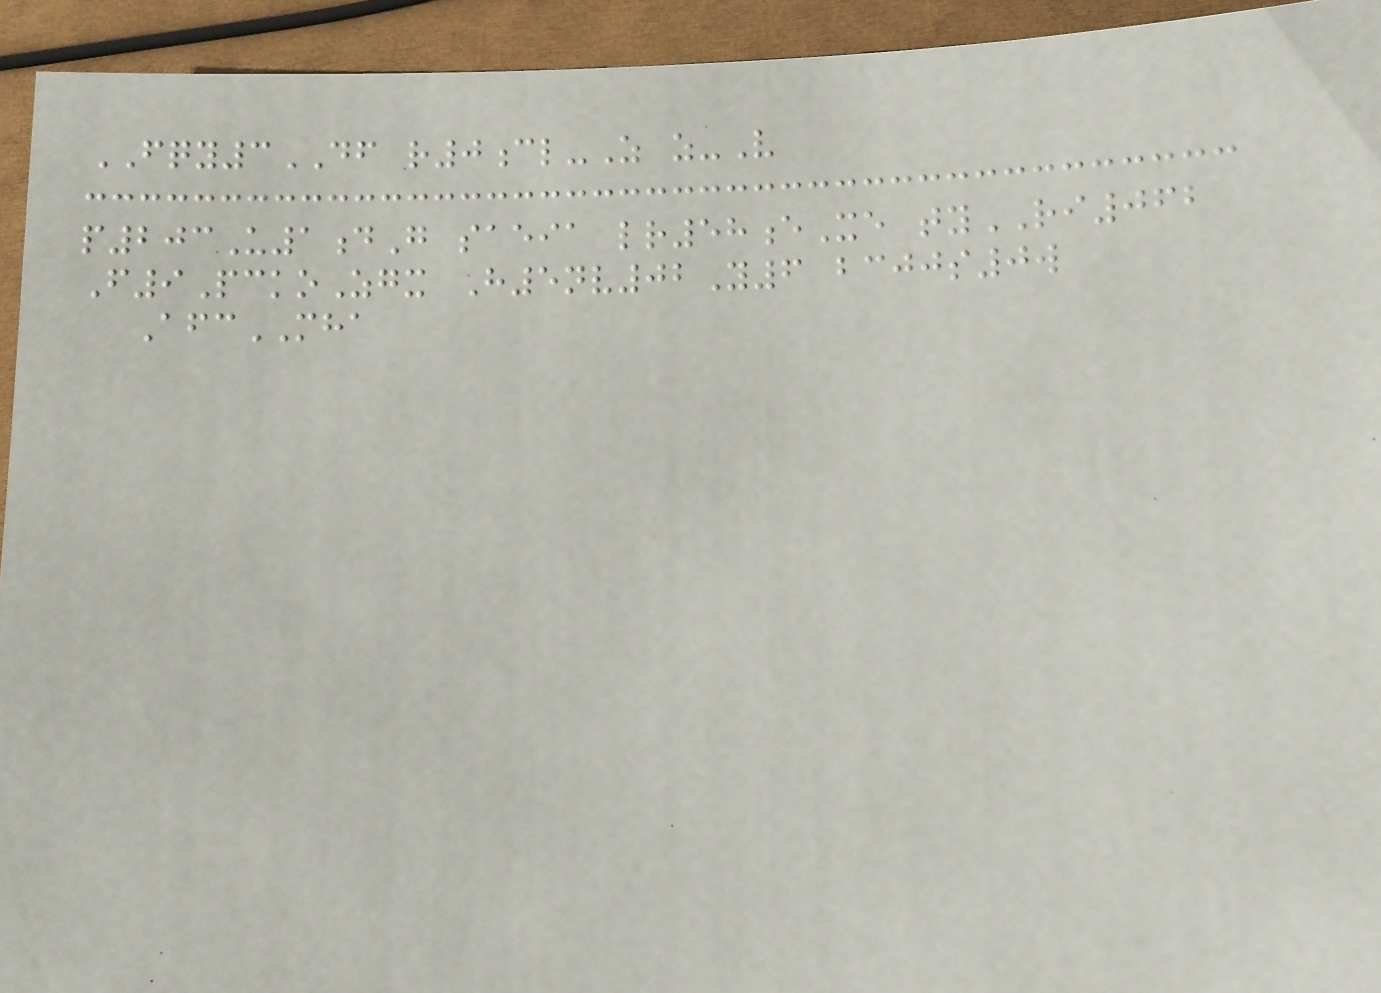FQY3DF r0cl-Z z-V
p203U1dG saeia lr58eXe tyRI062
F9PckoZgx H5nv02Y6 bcjjs0w
AfcMHA
